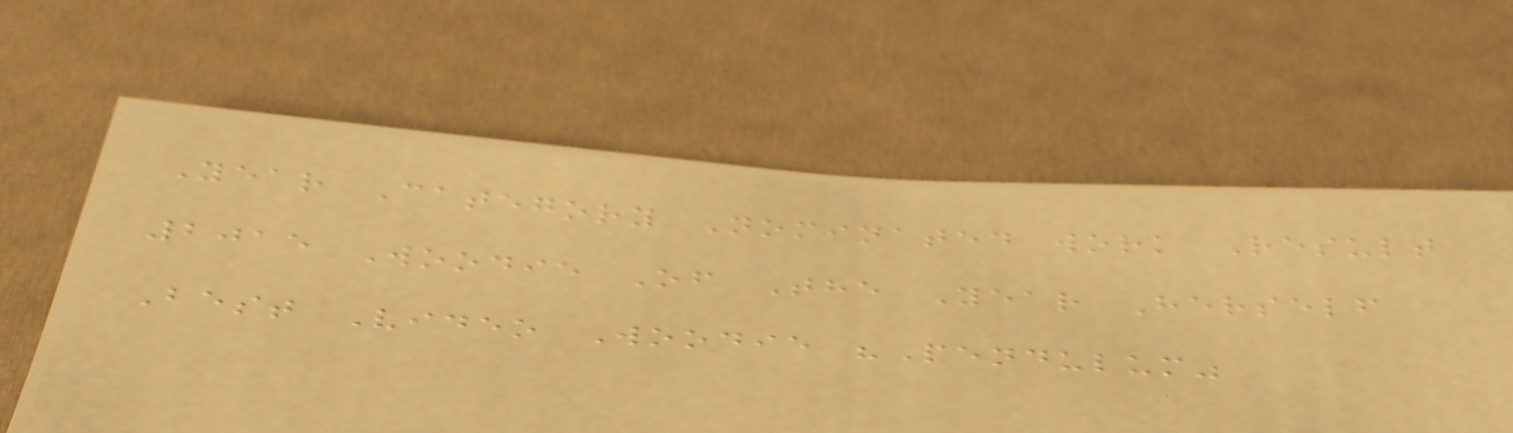Year Category Nominated work Result
2015 Woodie Of The Year Herself
Best Video Woodie "Pendulum"
